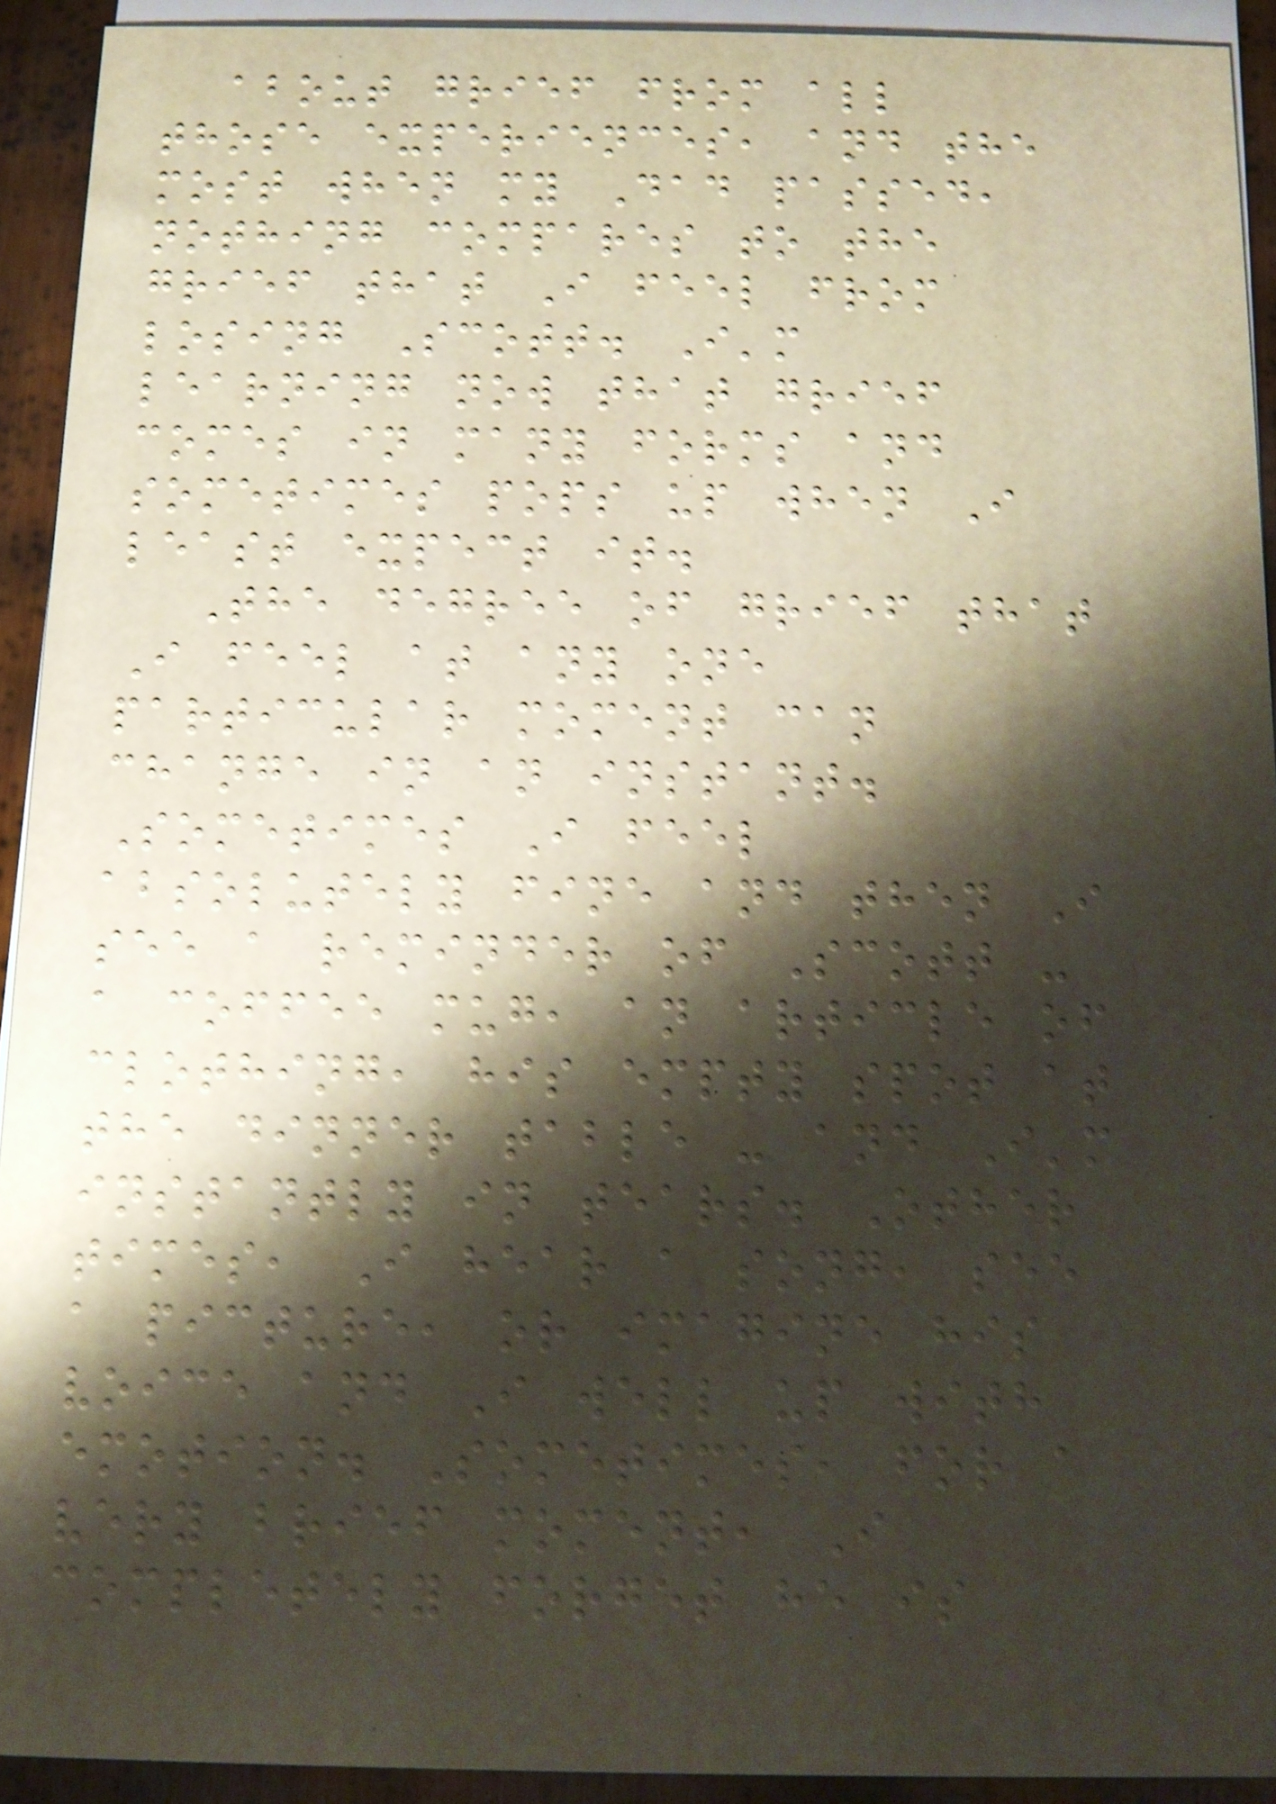about grief from all
those experiences, and the
most when my Dad passed,
nothing compares to the
grief that I feel from
losing Scott. I'm
learning now that grief
comes in many forms and
sometimes pops up when I
least expect it.
The degree of grief that
I feel at any one
particular moment can
change in an instant.
Sometimes I feel
absolutely fine and then I
see a reminder of Scott -
a coffee mug, an article of
clothing, his empty spot at
the dinner table - and I'm
instantly in tears. Other
times, I hear a song, see
a picture, or imagine his
voice and I well up with
emotion. Sometimes, for a
very brief moment, I
completely forget he is
